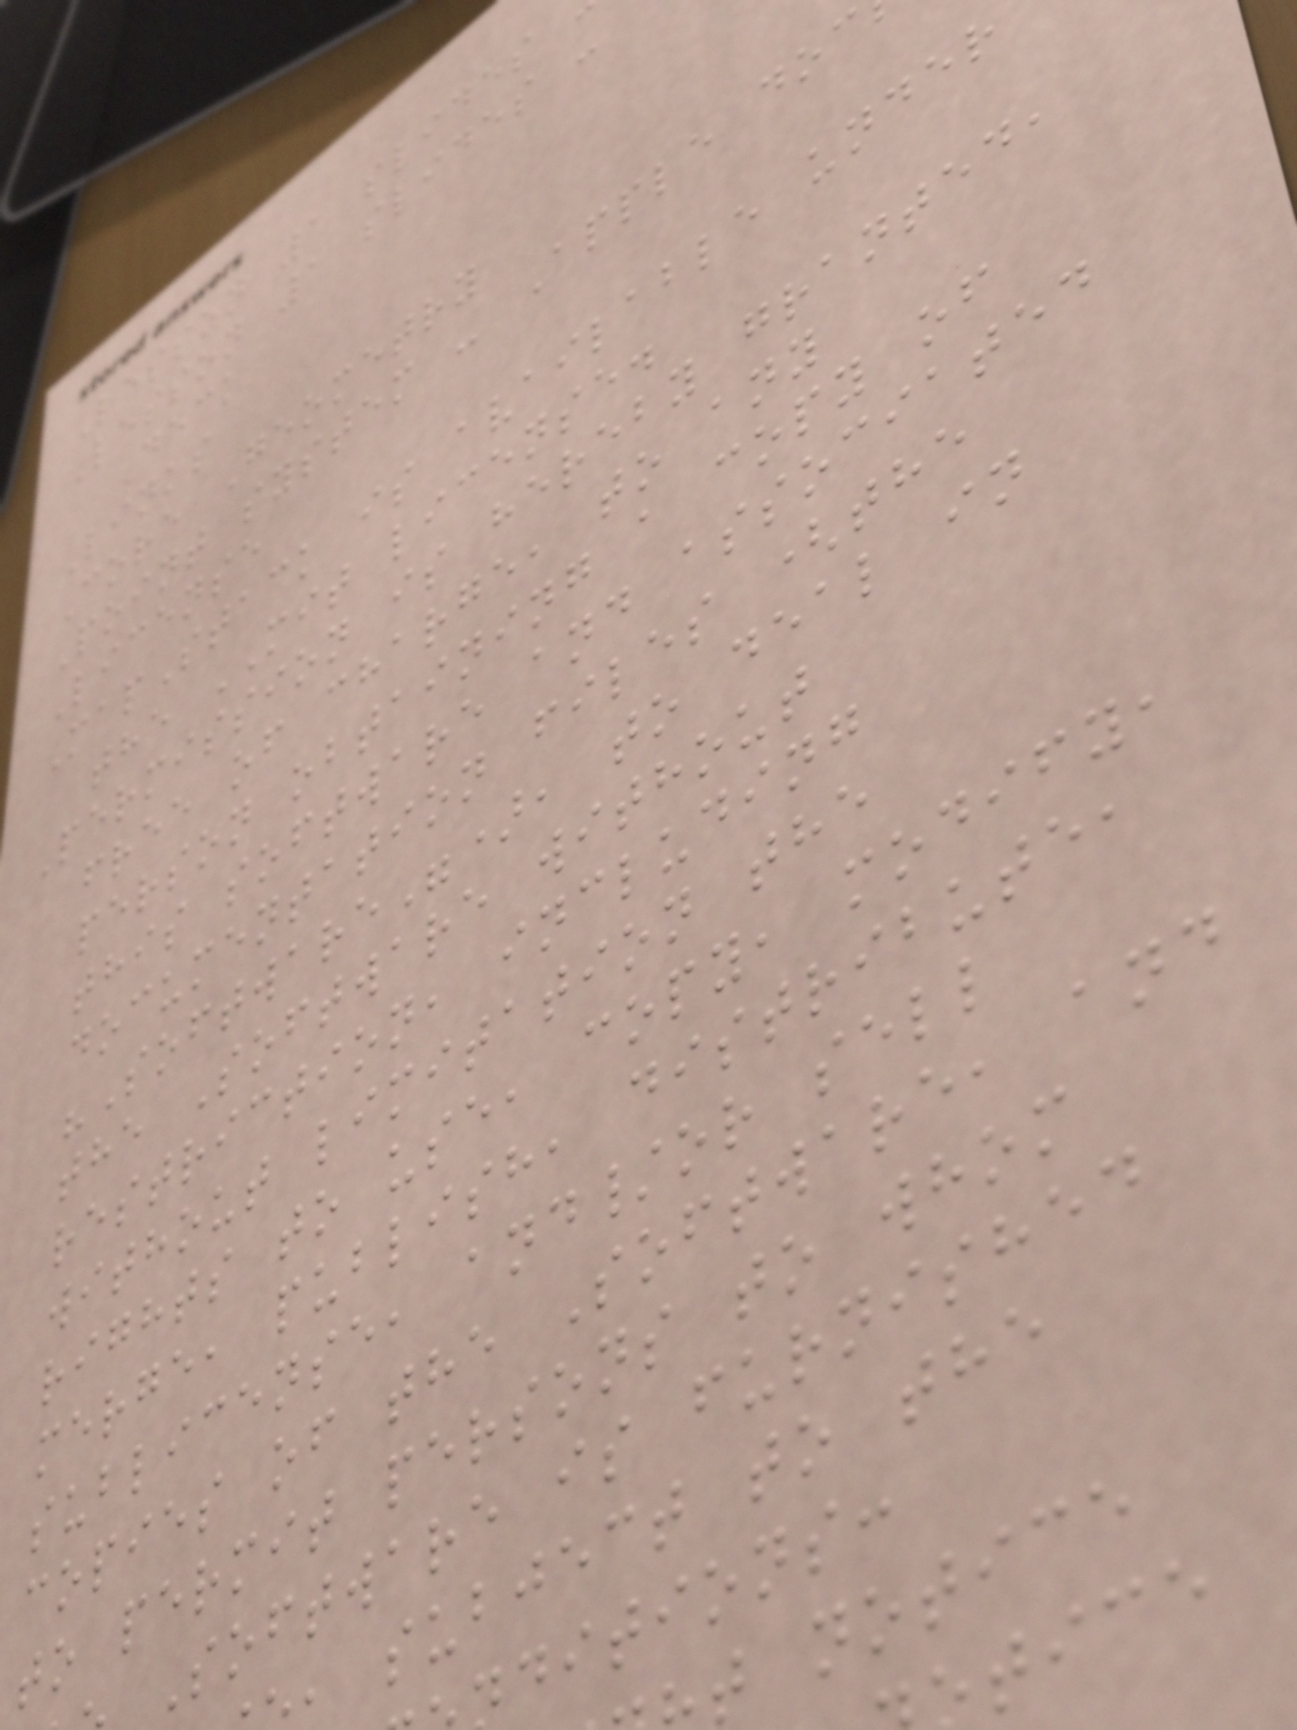Lesson 1 slides
Lesson 1 slides -
Deck
Links
Core Geometry
Point system - Apple doc
License
MapStack is available under
the MIT license.
Permission is hereby granted,
free of charge, to any
person obtaining a copy of
this software and associated
documentation files (the
"Software"), to deal in
the Software without
restriction, including
without limitation the
rights to use, copy, modify,
merge, publish, distribute,
sublicense, and/or sell
copies of the Software, and
to permit persons to whom
Software is furnished
, subject to the
ditions:
t notice
